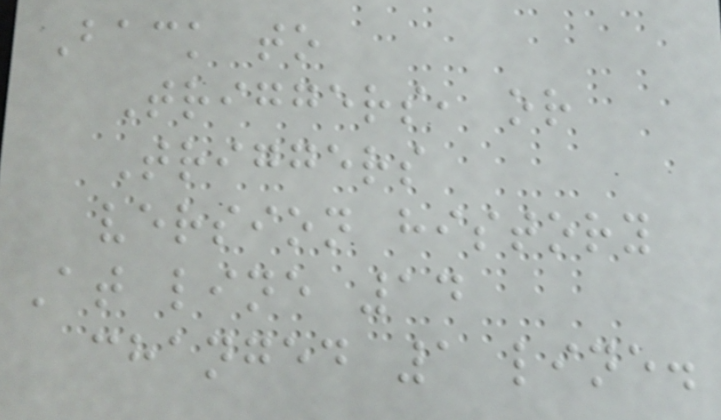Back to
Triggers, or
Triggers
version history
At line 14
changed 1 line.
